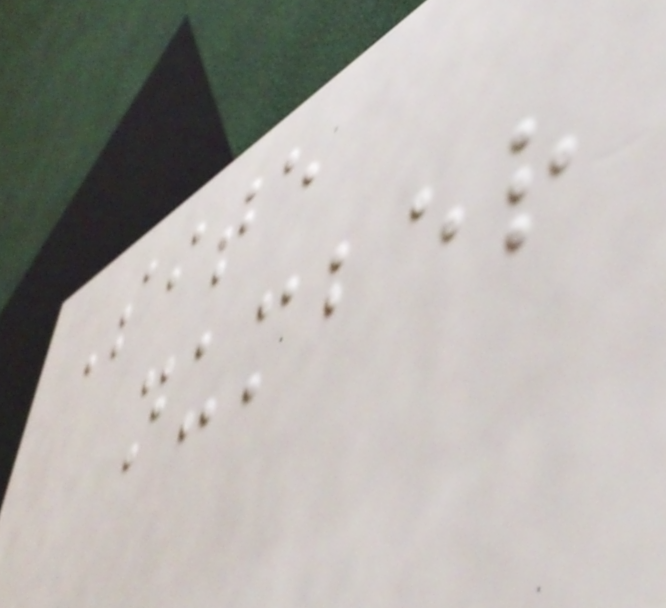Site
number
